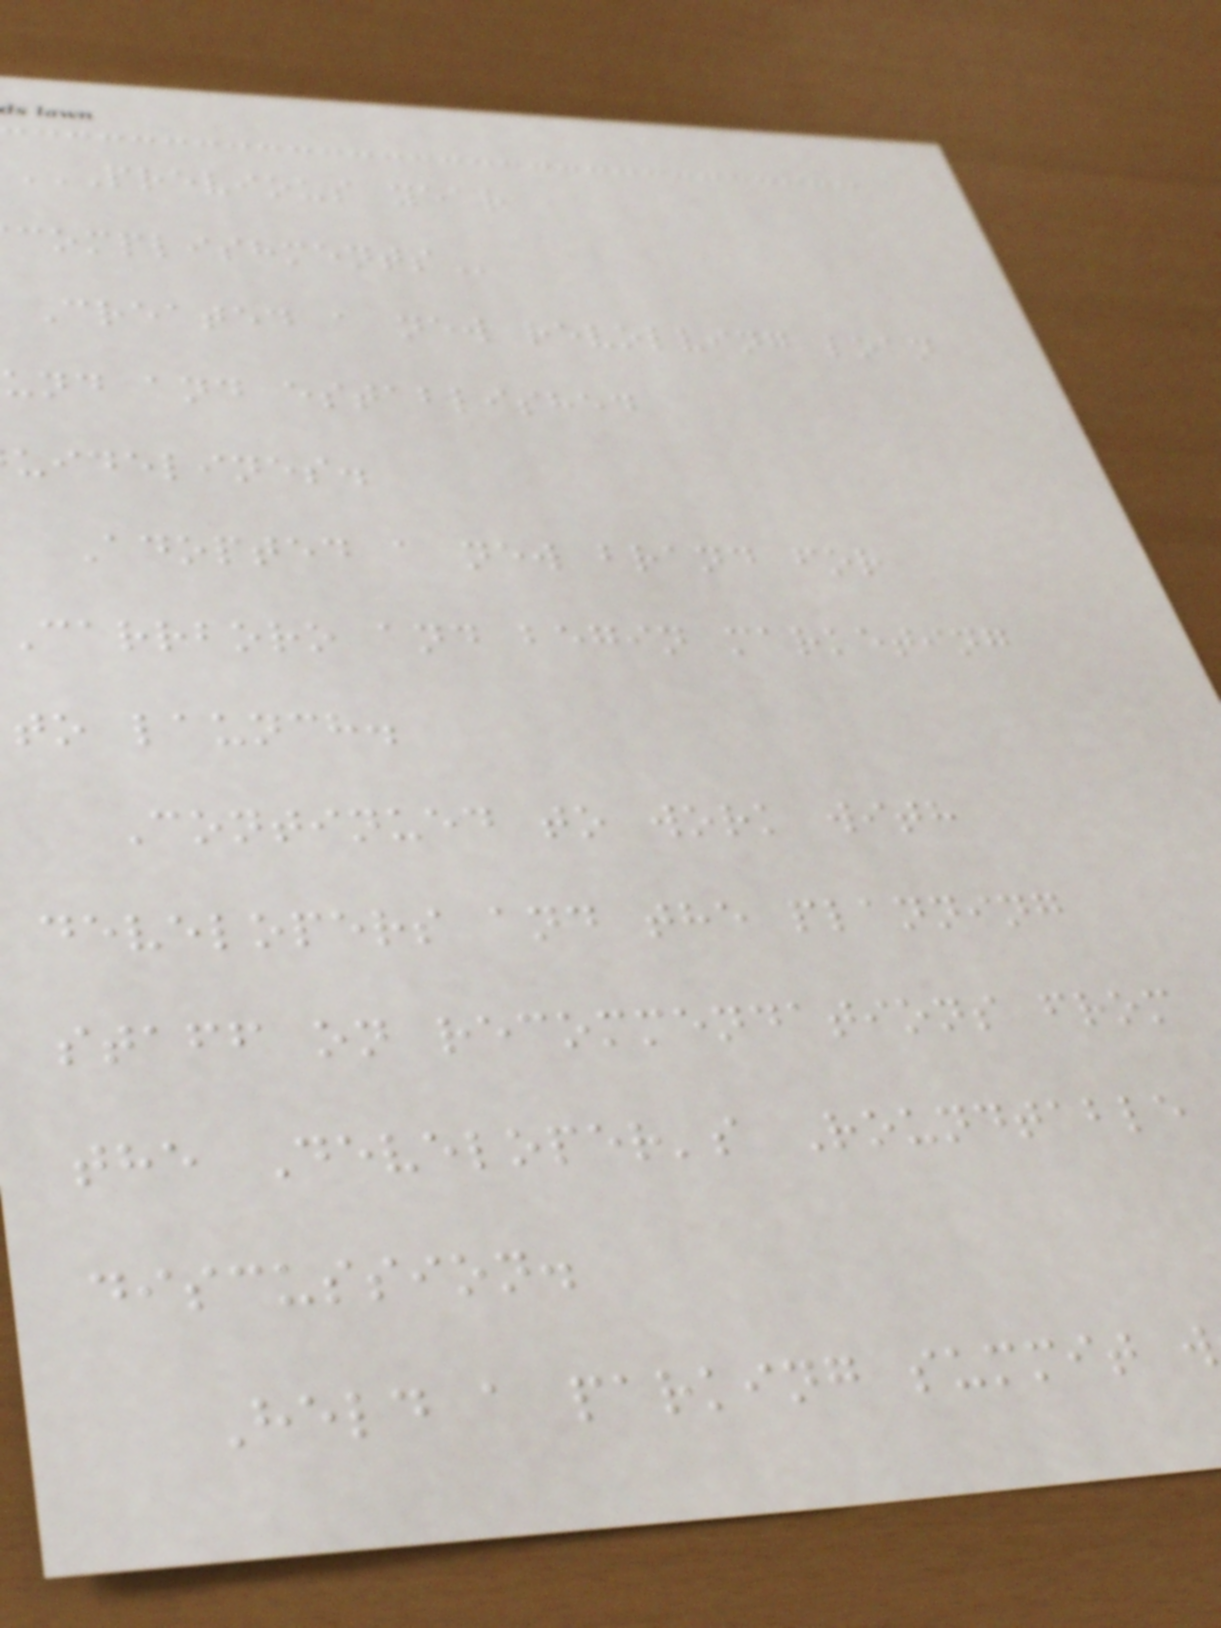PREVIOUS YEAR
Created a new revolving loan
und and established
uidelines.
Adopted a new brand for
carrboro and begin marketing
to launch.
Continued to work with
developers and the planning
staff on recommendations from
the Developer's Roundtable
discussion.
Held a parking summit w
